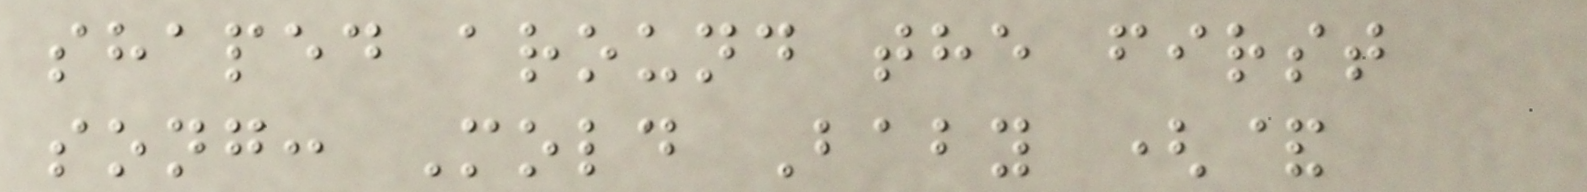shaped around the first
song: Mold Baby (&
